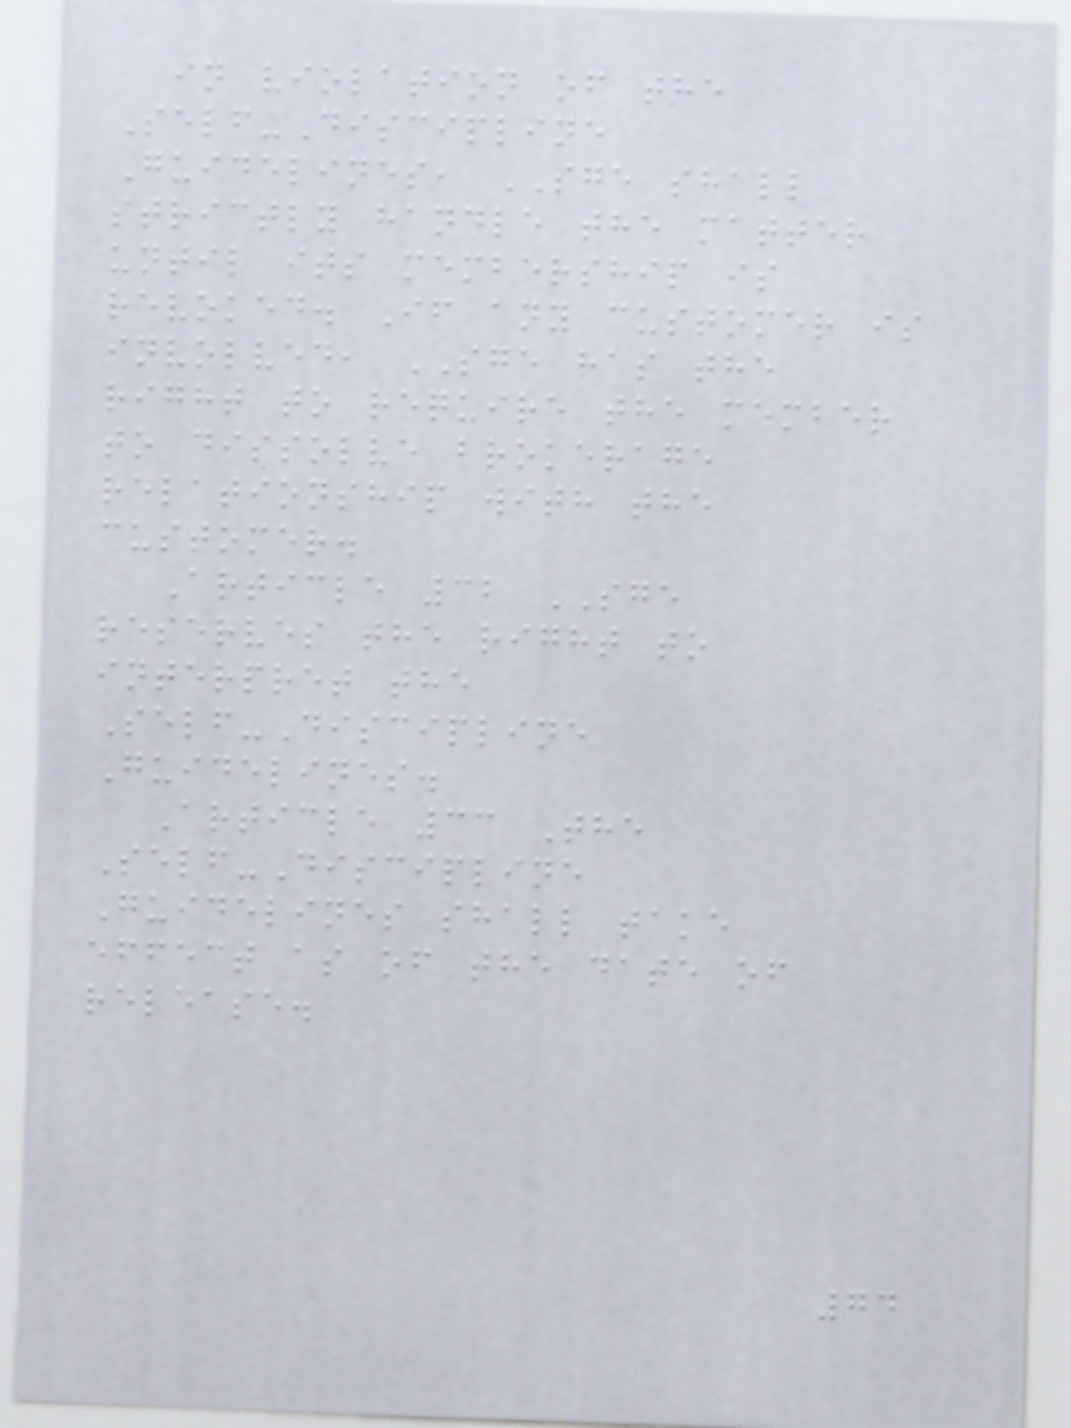in violation of the
Self-Discipline
Guidelines, SGE shall
strictly handle the matter
until its membership is
revoked. If any customer is
involved, SGE has the
right to require the member
to dissolve brokerage
relationship with the
customer.
Article 32 SGE
reserves the right to
interpret the
Self-Discipline
Guidelines.
Article 33 The
Self-Discipline
Guidelines shall take
effect as of the date of
release.
74
